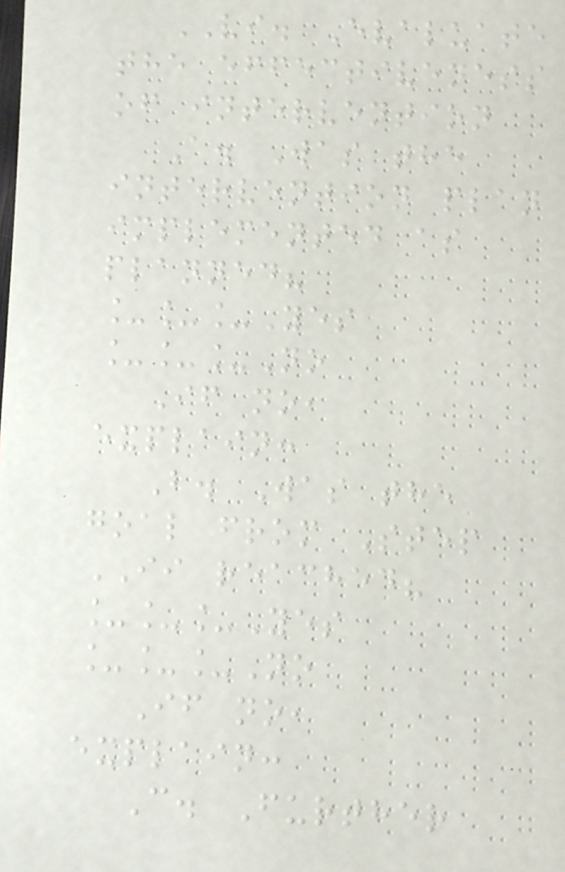VI. Evaluate
the effectiveness
of intervention
A. Was the
intervention plan
implemented as
planned?
___Yes
___No
If no,
explain:
B. Was the
goal from Step
II reached?
___Yes
___No
If no,
explain:
C. Further
